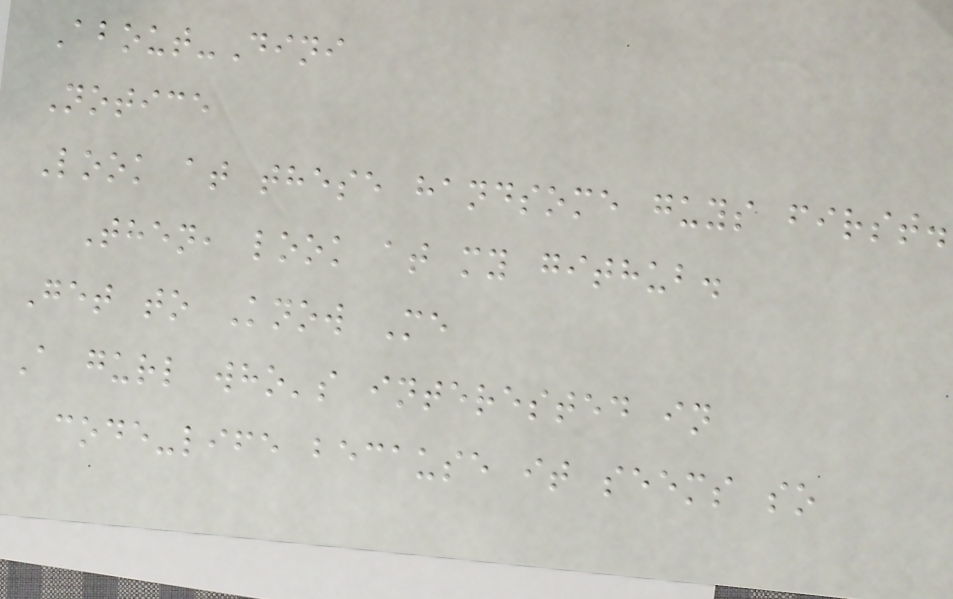About-Dini
Notice
Look at these handsome guys first.
Then, look at my github.
Get to Know Me
A gurl who's interested in
code-life because it seems so
